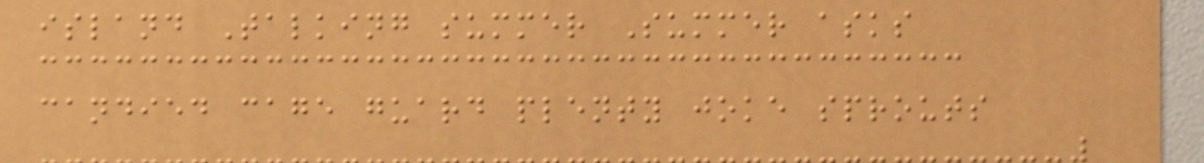island Talking summer Summer asks
candied cage guard plenty joke sprouts
